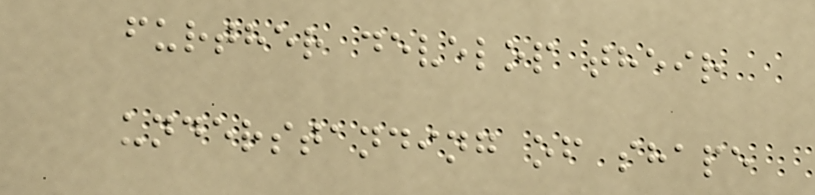further develop their
understanding of shape
